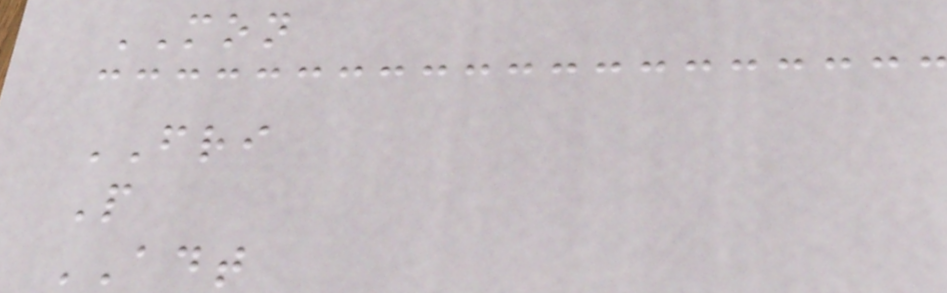MON
FRI
P
ADT
